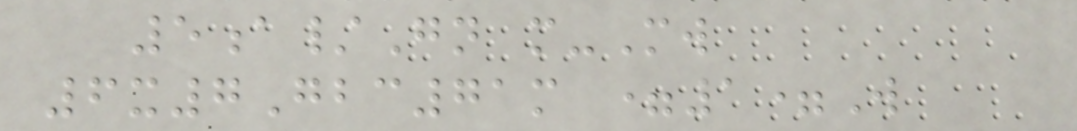5a/Gn m-Mw
6x7Gbc71m =1=W
